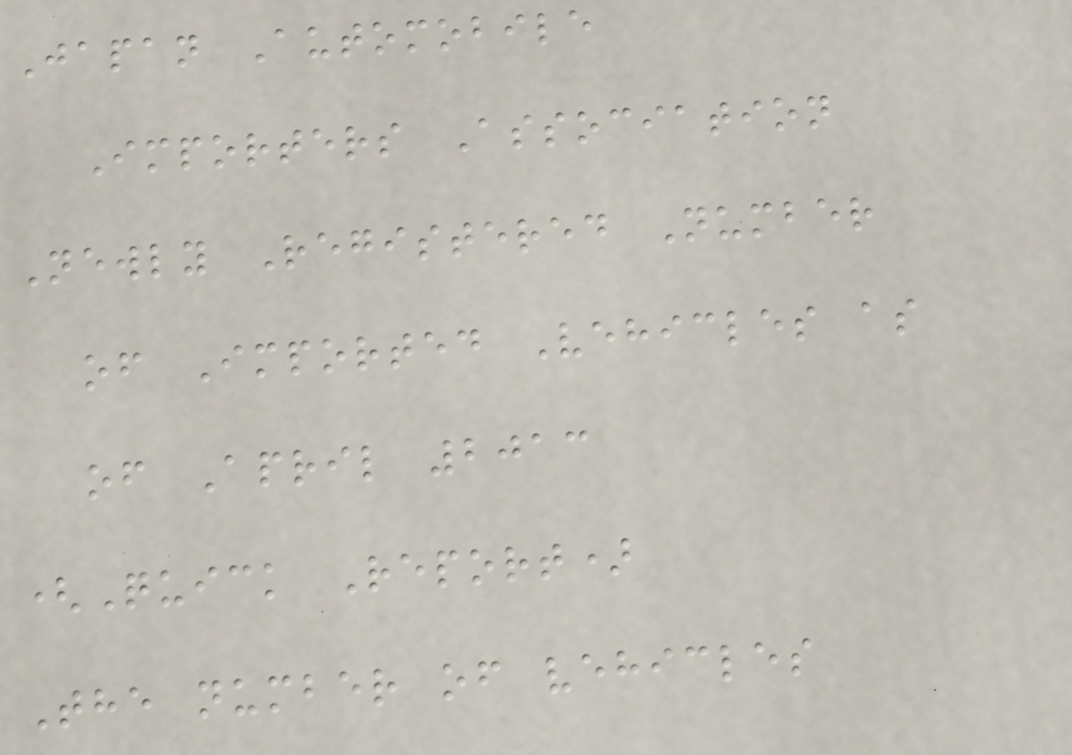Japan Automobile
Importers Association
Newly Registered Number
of Imported Vehicles as
of April 2013
(Quick Report)
The number of vehicles
